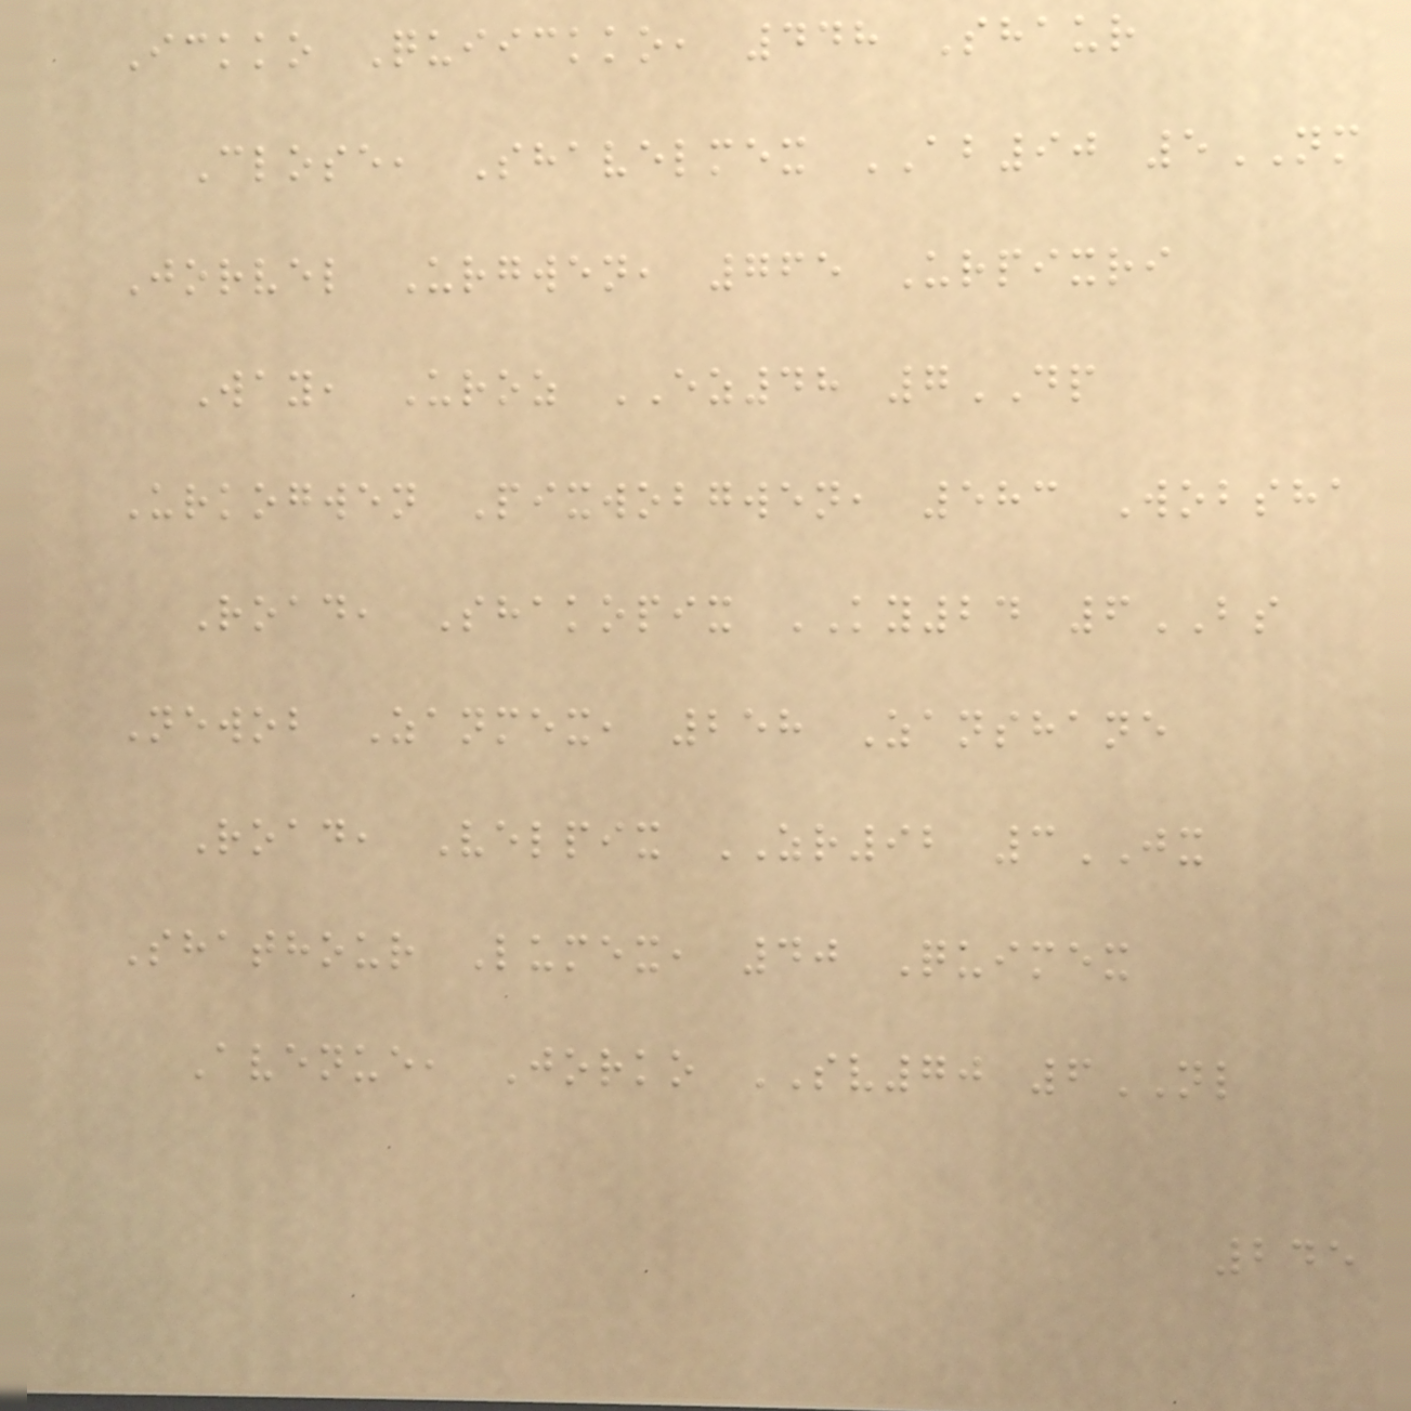Ickko Quiickko, 448 Shaur
Close, Shavelmex AB90 5NM
Jorvel Urgwen, 765 Urpixri
Way, Uroz EZ48 7DP
Urkogwen Pixwobgwen, 583 Wobsha
Road, Shakopix KY24 6BS
Newob Zanmex, 258 Zanshane
Road, Velpix ZR92 3JX
Shathour Lumex, 40 Quimex
Avenue, Jorko SV70 6NL
245
